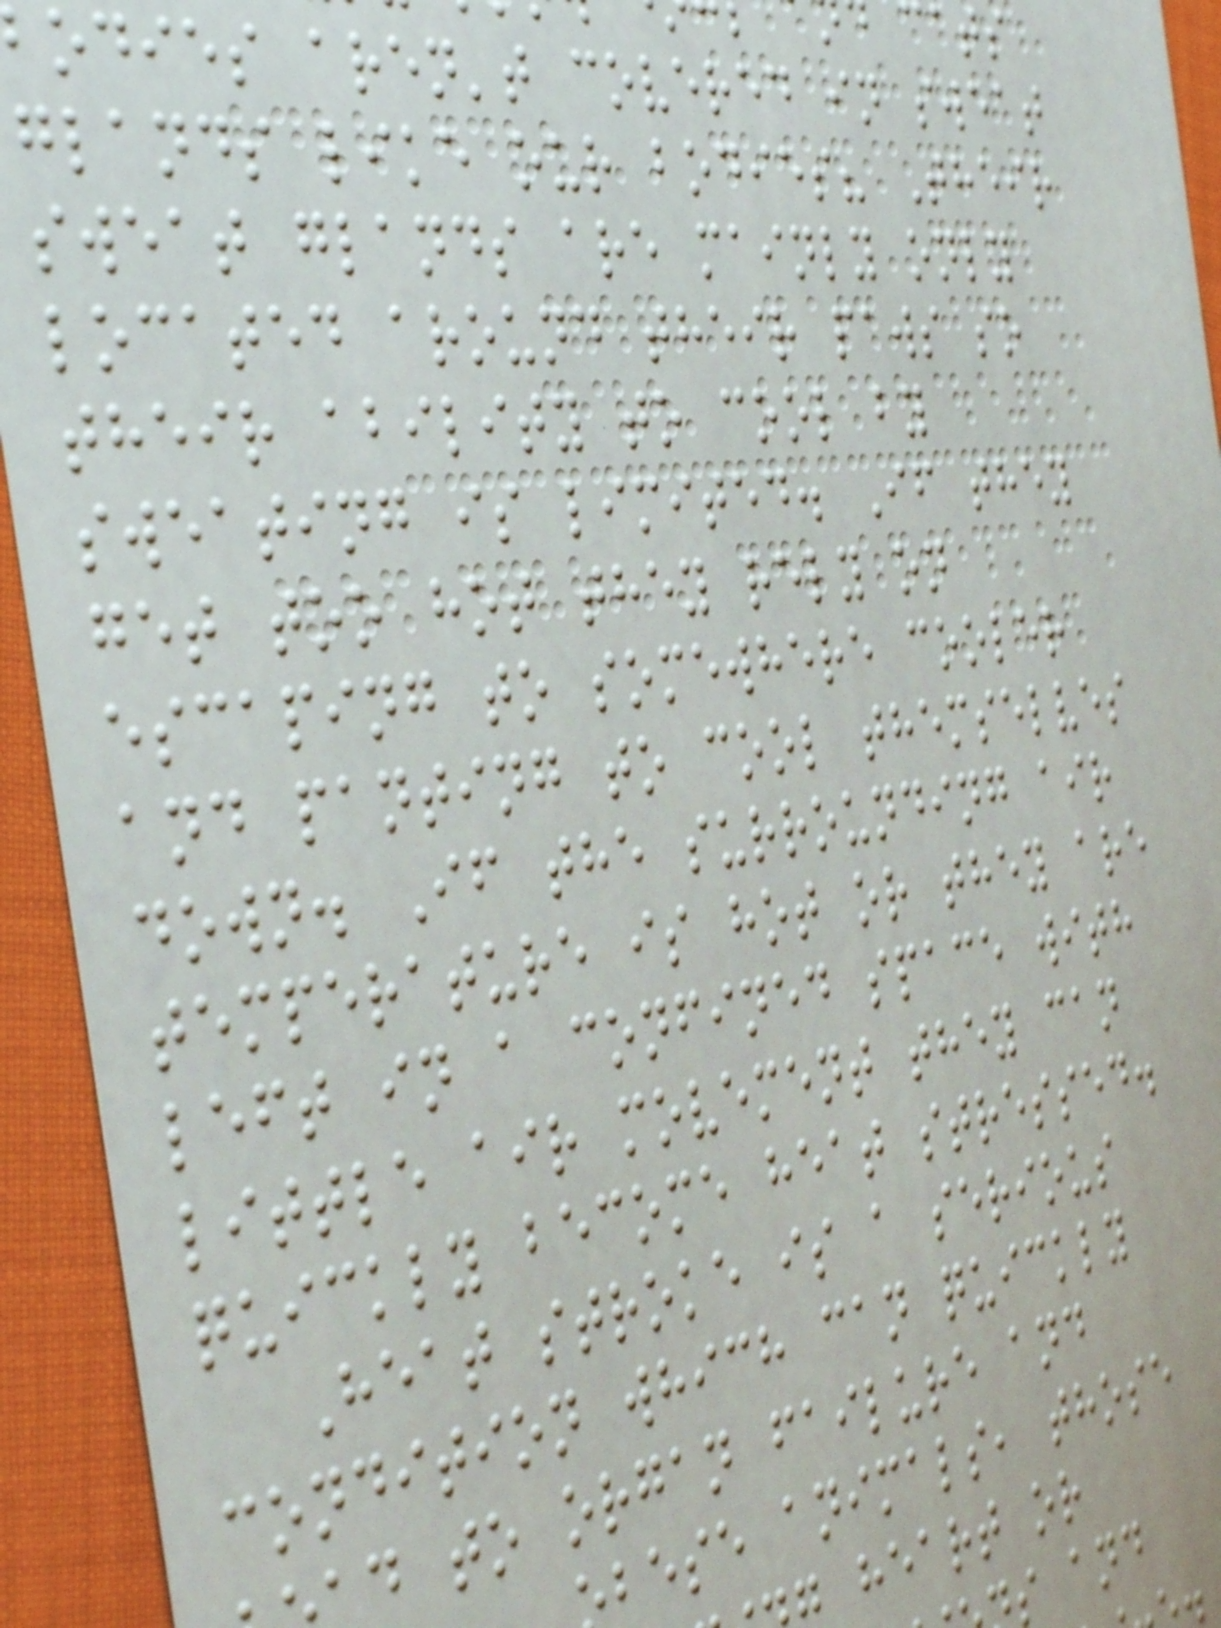odies aren't covered in sweat
glands like our bodies? Their
sweat glands are mainly only
located around their paws so
their ability to cool by
sweating is limited. If they
get too hot they rely on
escaping to somewhere cooler
and panting to cool themselves
down. If the surrounding air
temperature is hot or they are
left in a confined space with
little air movement they can
quickly become heat stressed.
Heat stroke is a serious
condition which can quickly
d to organ failure and
bese animals, those
heart or
